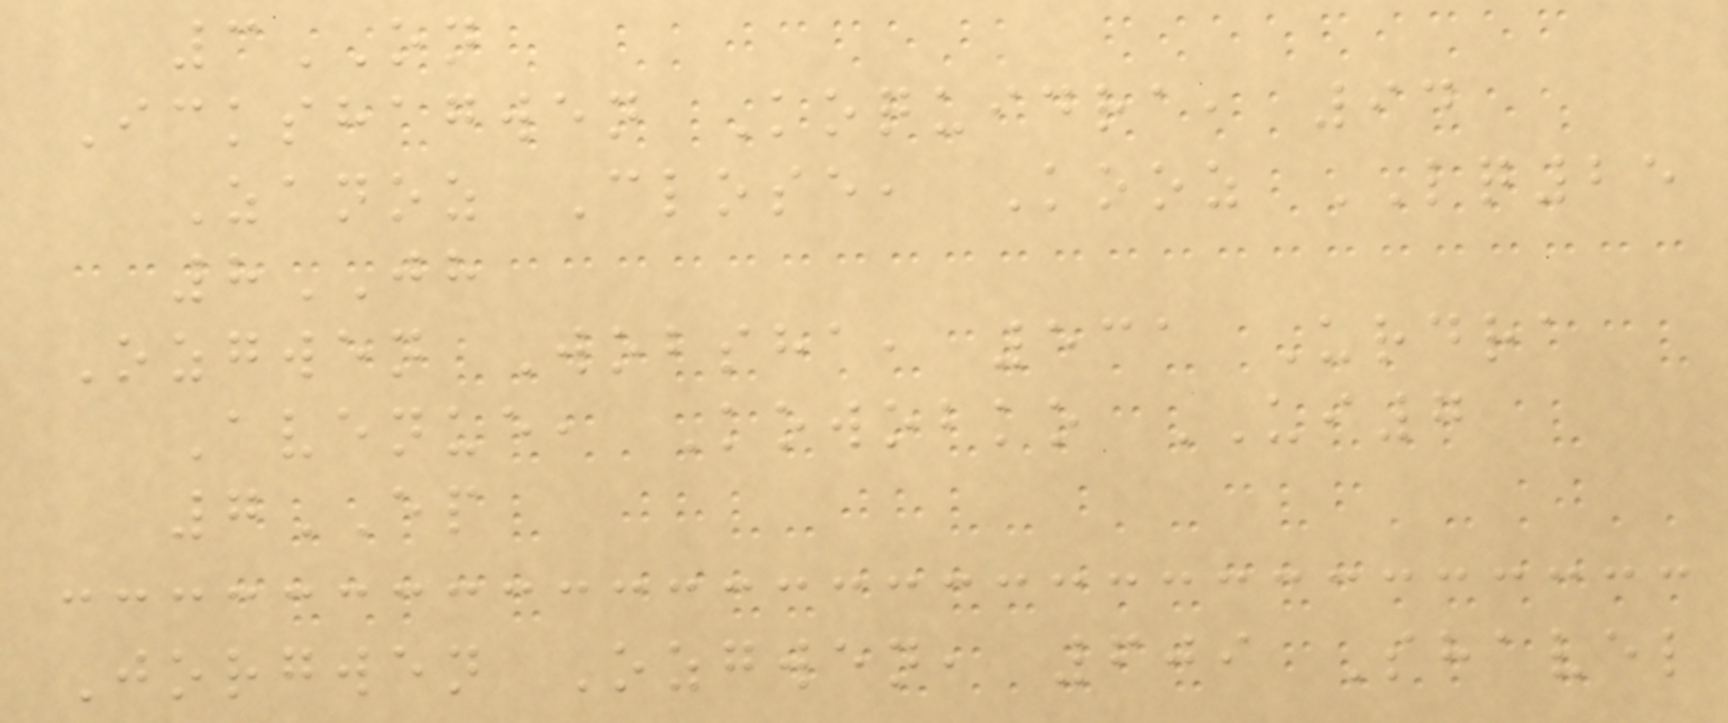3ON
Ickshagwen Koquidra, 94
Zanoz Close, Kooz LQ25
8JH
Ozgwen Wobsha, 531 Urdra
Avenue, Kowobko UI7
7EP
Jorgwen Ozgwen, 609 Shavel
